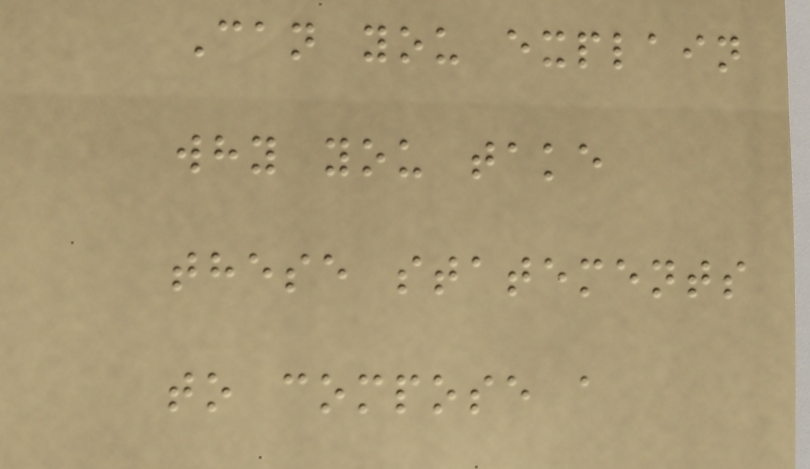Can you explain
why you take
these statements
to compose a
